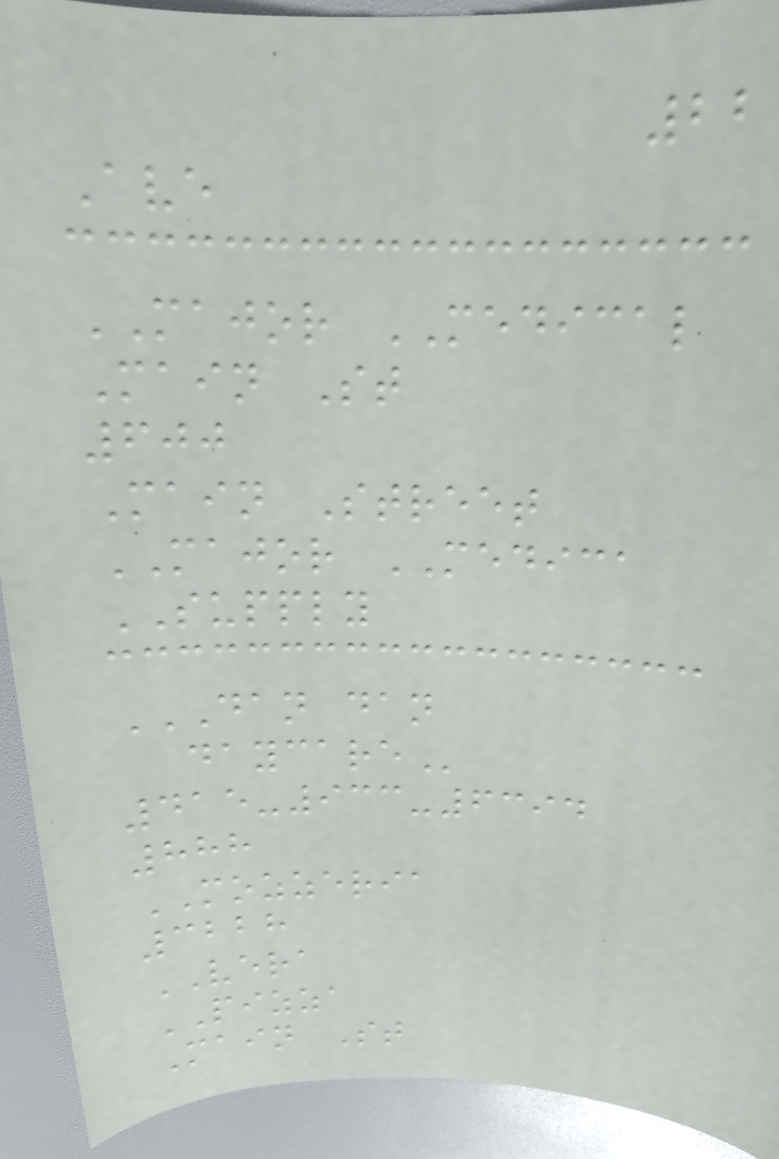22
Ave
MAJOR MEDICAL
Main St
600
Main Street
MAJOR MEDICA
SUPPLY
DAN DAN
DAYCARE
415-933-6394
888
MOZZERIA
3228
VERA
PIZZA
Main St
